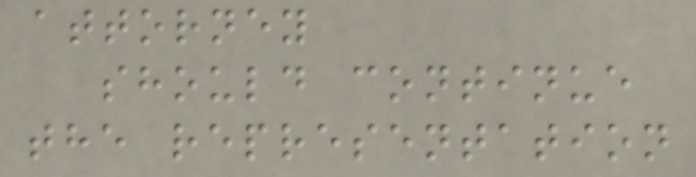attorney
should continue
the representation
